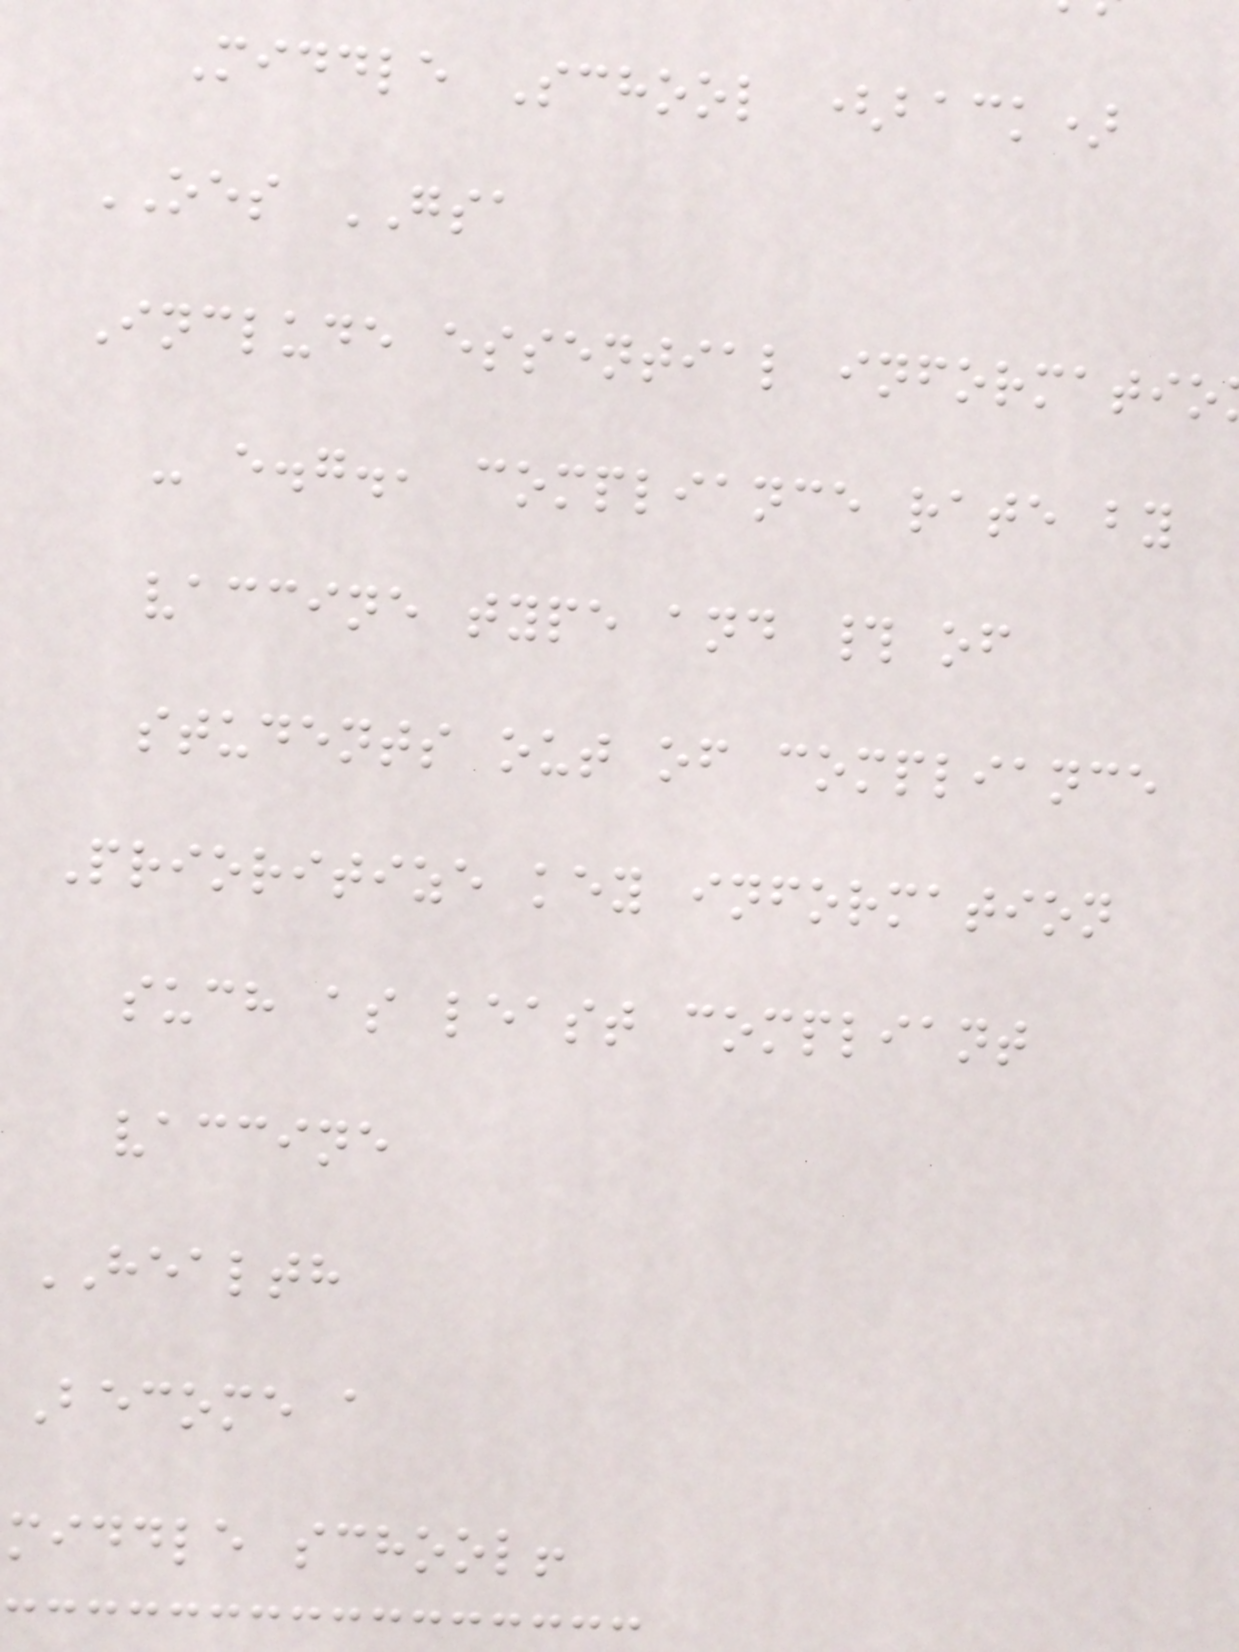Middle School (back)
OES GSA
Include essential informatio
- e.g., compliance rate by
vaccine type and # of
students out of compliance
Prioritize key information
such as least compliant
vaccine
HEALTH
Become a
middle school!
